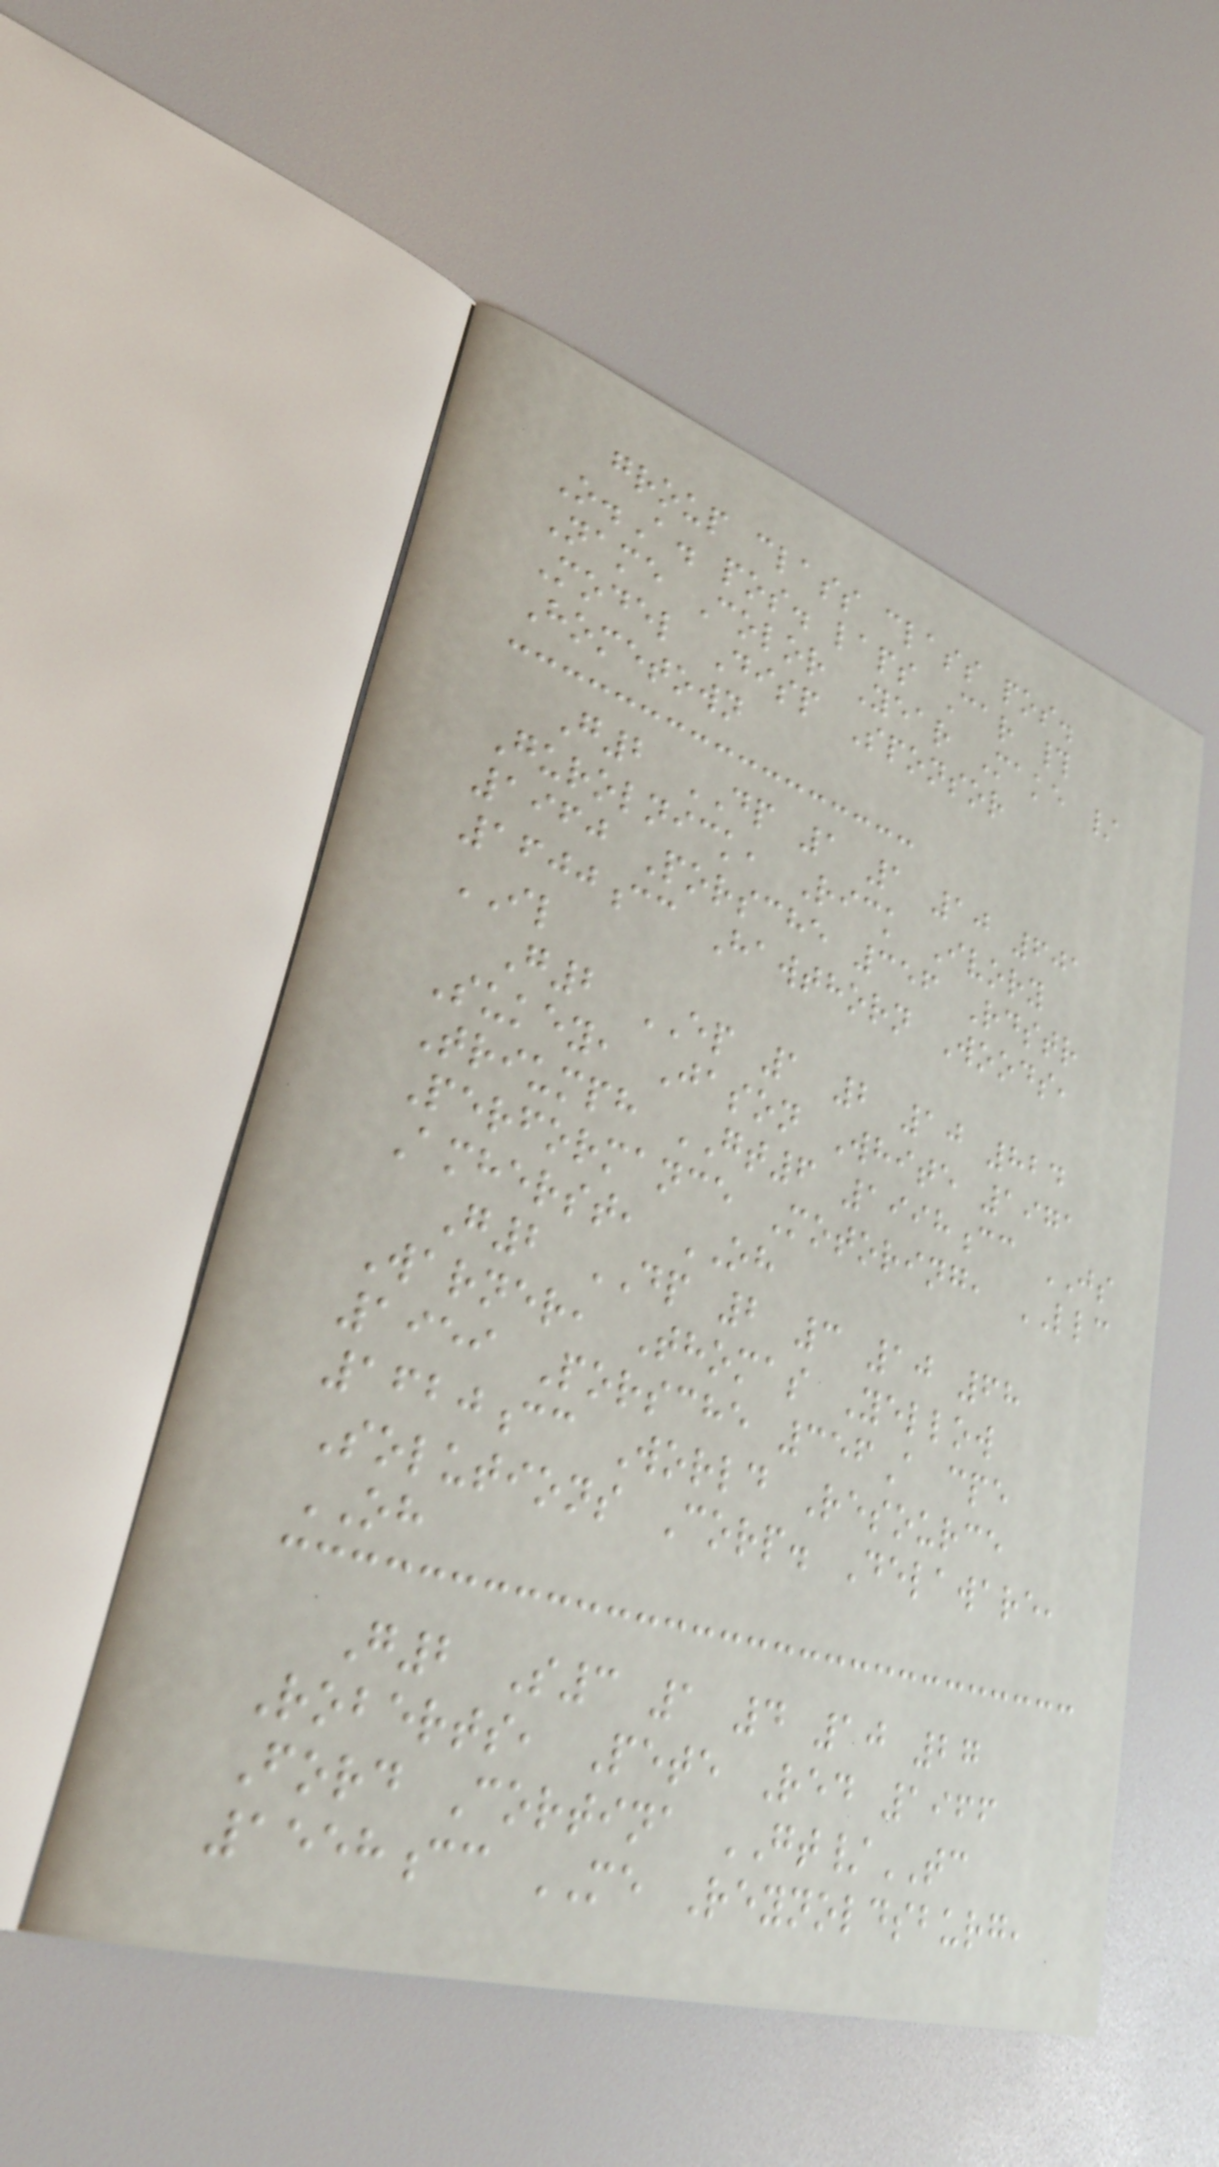group class class pos.
O.A. pos. laps Car #
Name Color Year Make /
Model Disp Sponsor
Hometown
G2 DP 1 1 10 601
Gurolnick, Rick Ivory
1960 Porsche 356 Rdstr
1600cc Hawthorn Woods,
IL
G2 EP 1 2 10 824
Sukey, Jason White 1971
Triumph GT6 1998cc JS
Performance Motoring, LLC
Amherst, OH
G2 DP 2 3 10 68
Warner, Thomas Yellow
1959 Porsche 356A cpe
1620cc World Resource
Solutions Corp. Delaware,
OH
G2 S3 1 4 10 27
Roberts, Pete Red 1966
Ford Cortina GT/TC
1558cc ME Reynoldsburg,
